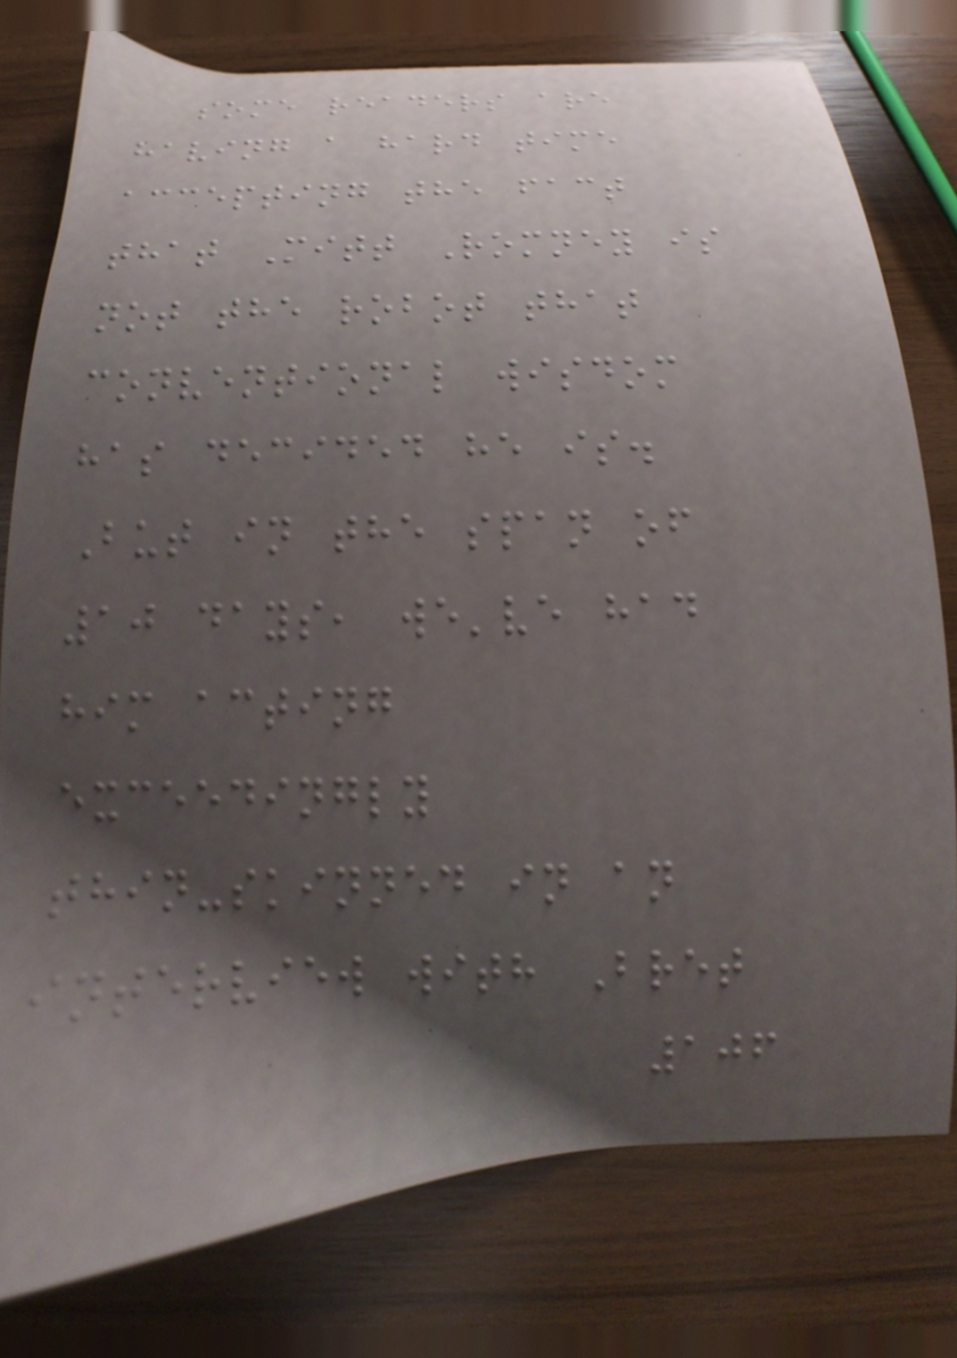some readers are
having a hard time
accepting the fact
that Mitt Romney is
not the robot that
conventional wisdom
has decided he is.
But in the span of
10 days, we've had
him acting
exceedingly
thin-skinned in an
interview with Bret
106
